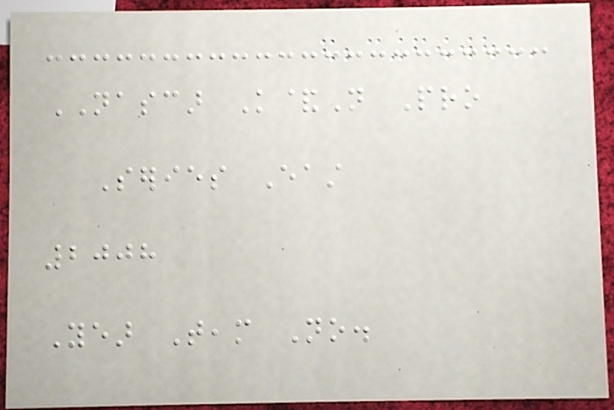NASCAR K&N Pro
Series East
2008
Year Team No.
